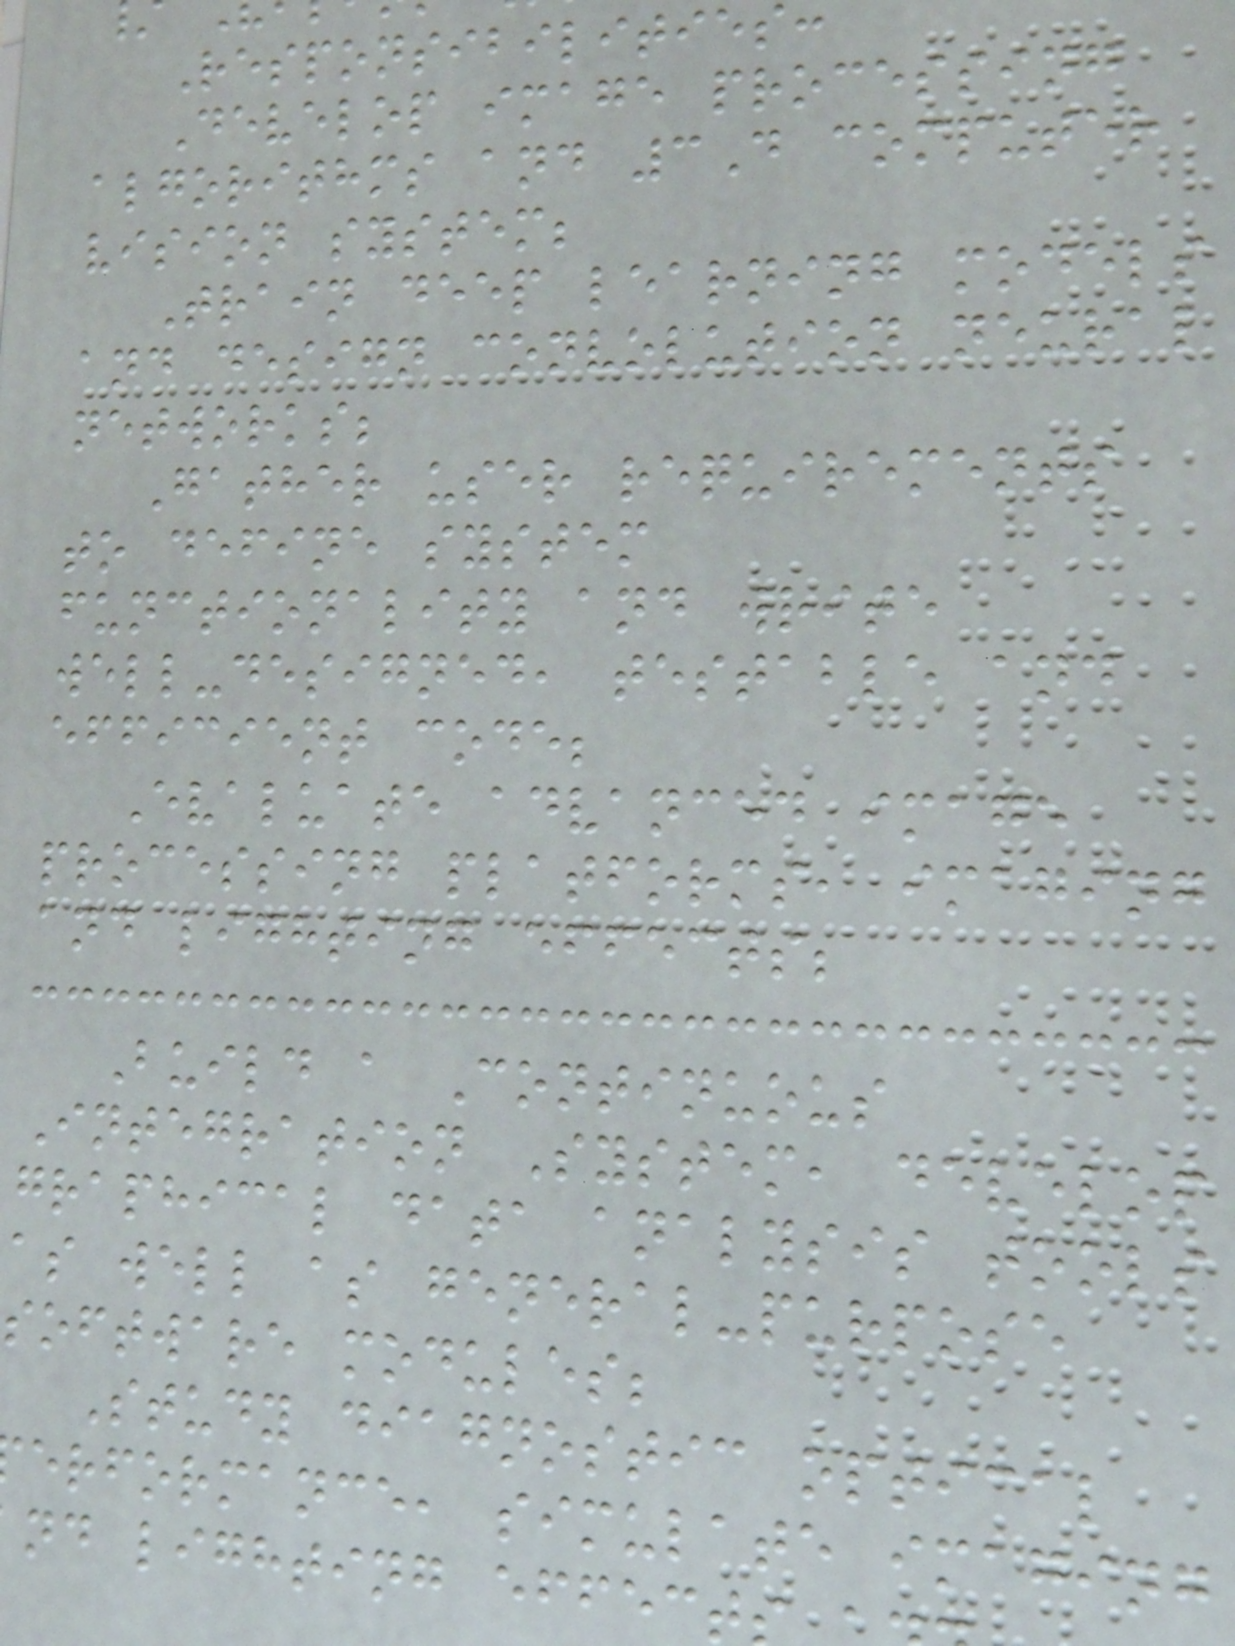Responsibilities
Develop image processing
algorithms and 3D computer
vision system;
Train deep learning models
and design convolution neural
networks;
Gather user requirements
to define system
functionality and write
well-designed, testable and
efficient code;
Evaluate advanced image
processing platforms, imaging
and lighting effects;
Build a Continuous
Integration System, develop
graphical data analysis tools
as well as general-purpose
software modules;
Study diagnostic optical
erformance, simulate imaging
nd lighting effect
